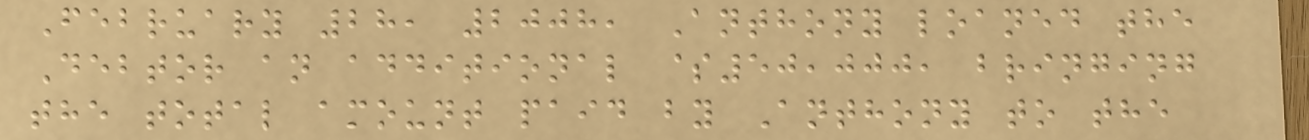February 28, 2008, Anthony loaned the
Debtor an additional $50,000, bringing
the total amount paid by Anthony to the
